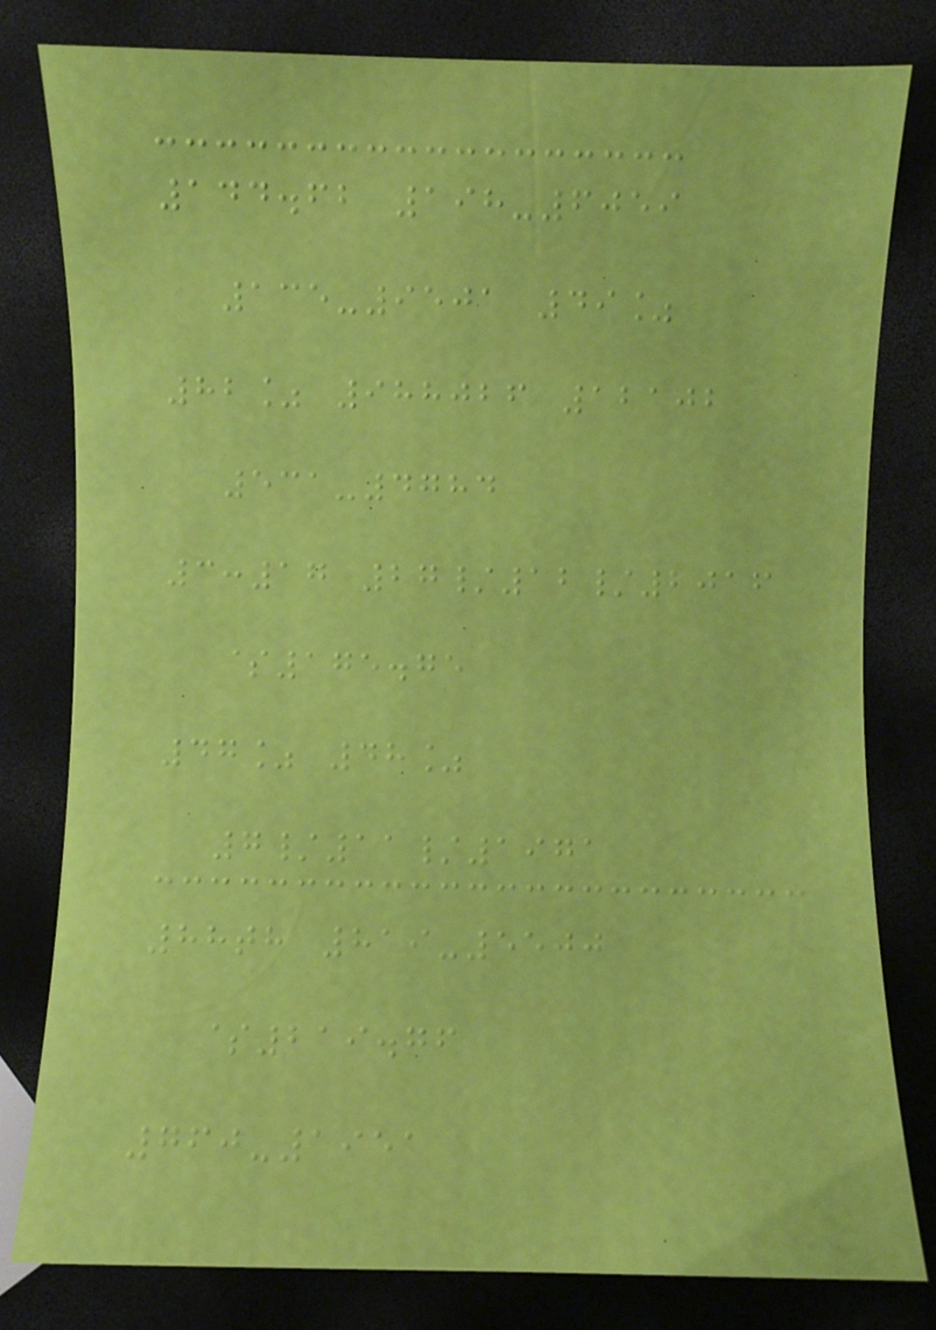144.62 198-6059
135-9501 49%
82% 988026 12102
531-4784
3:17 27/12/2016
$175.75
47% 48%
7/11/1971
88th 819-5500
$219.76
760-1951
